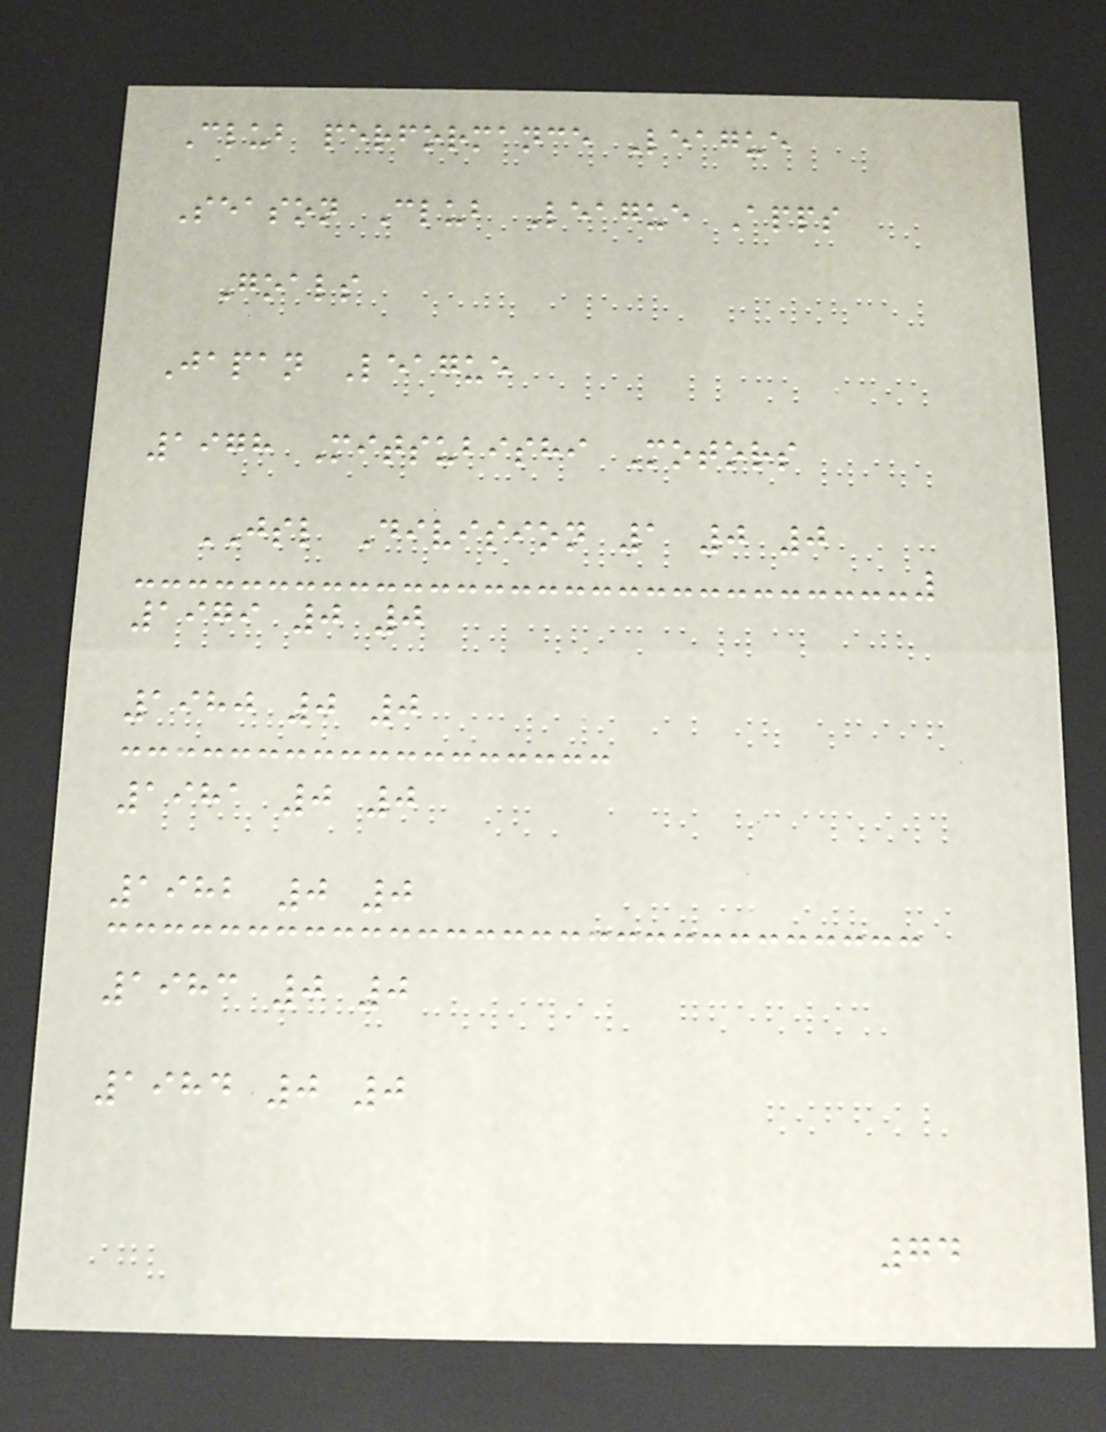Club performance League
Season Club League Apps
Goals
Japan League
1978 Mitsubishi Motors
JSL Division 1 0 0
1979 0 0
1980 0 0
1981 0 0
1982 0 0
1983 0 0
1984 0 0
74
